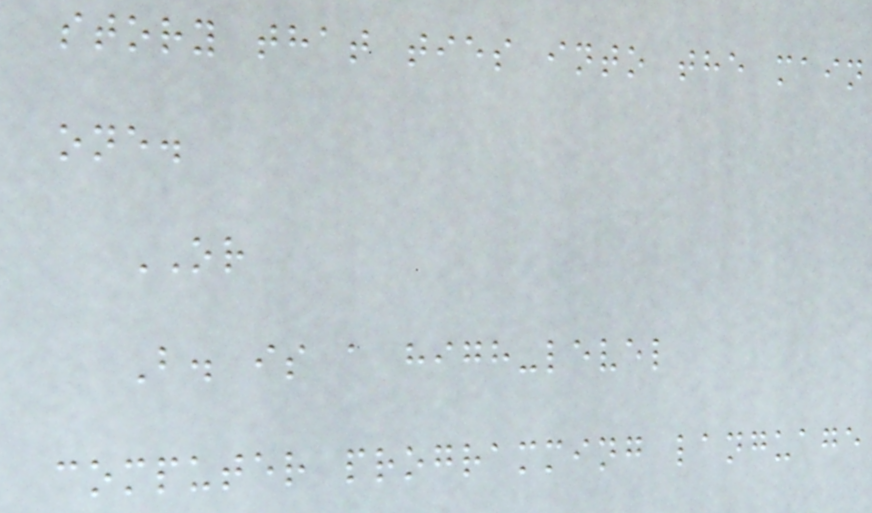story that ties into the main
one.
OR
B. is a high-level
computer programming language
